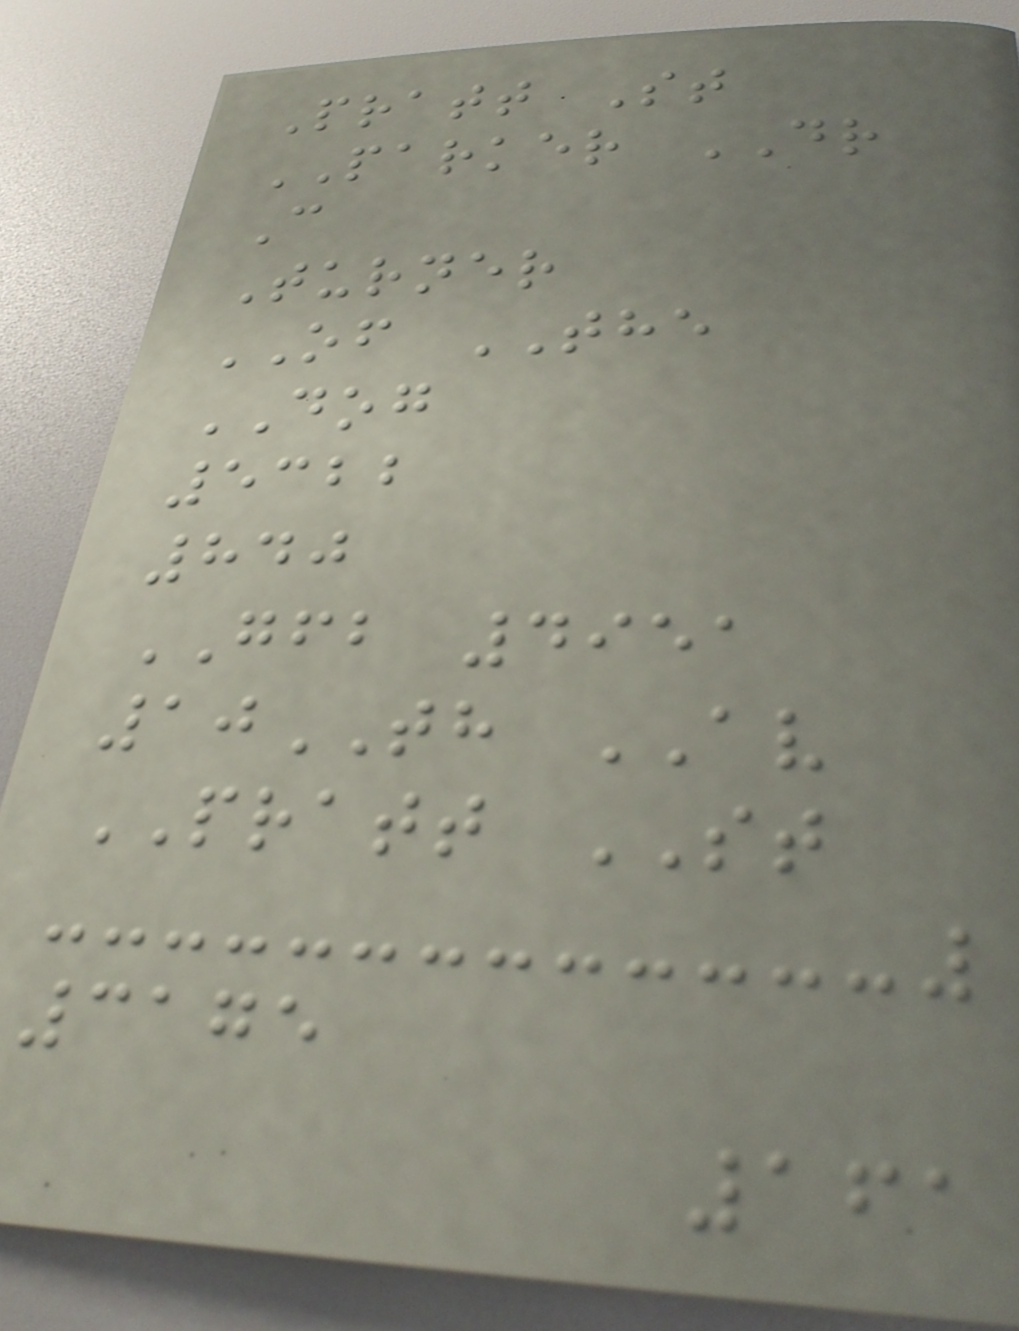Pratt St
PARKER DR
C
Turner
OF THE
DOG
5322
840
GFB 4951
10TH AV
PRATT ST
3175
161
